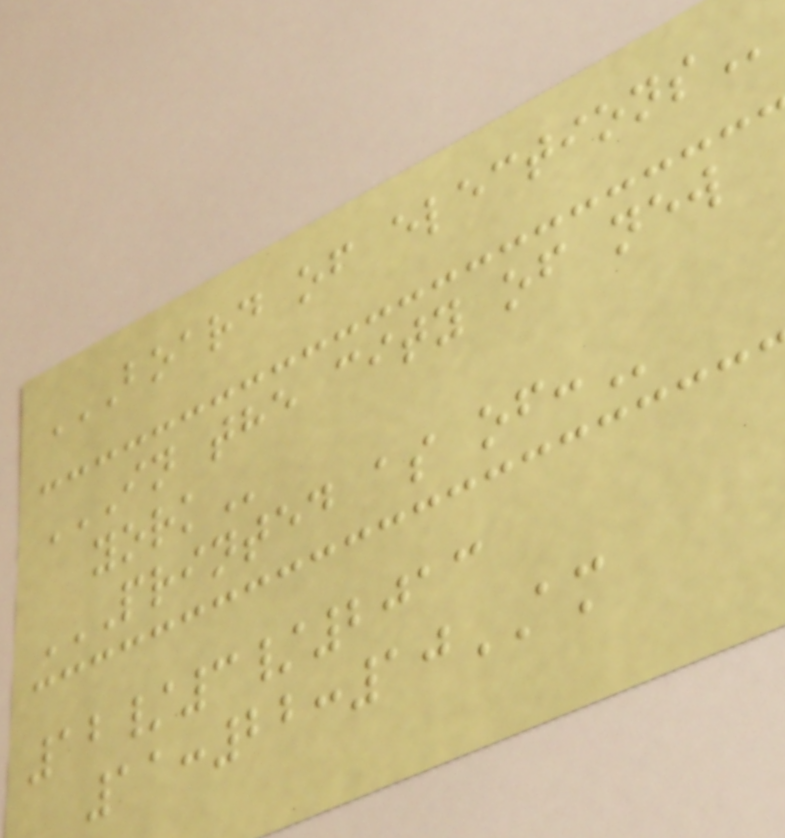BOARD OF ELECTIONS
IN THE CITY OF NEW
YORK
PRINTED AS OF:
12/3/2013
11:22:10AM
